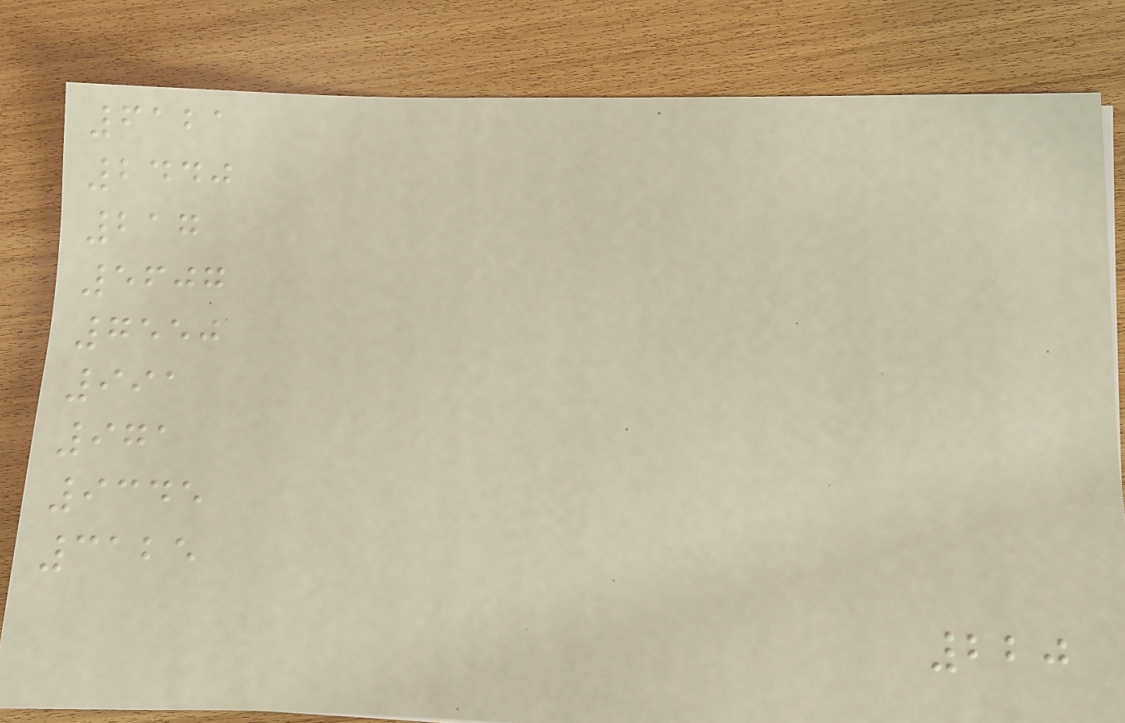6121
2440
217
5607
7550
991
971
9345
3125
220
